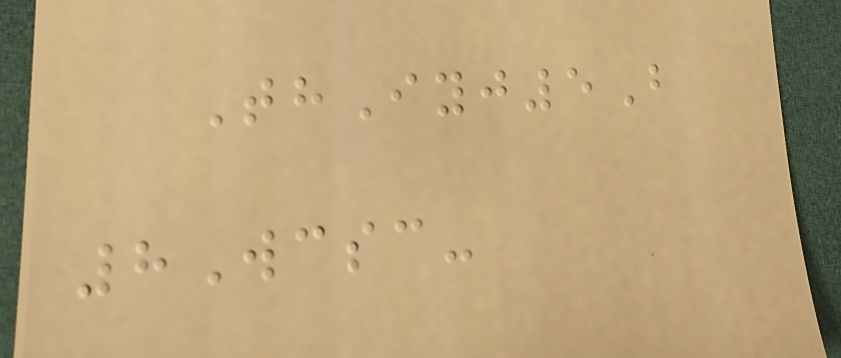ThIyj5B
8Wcsc-
